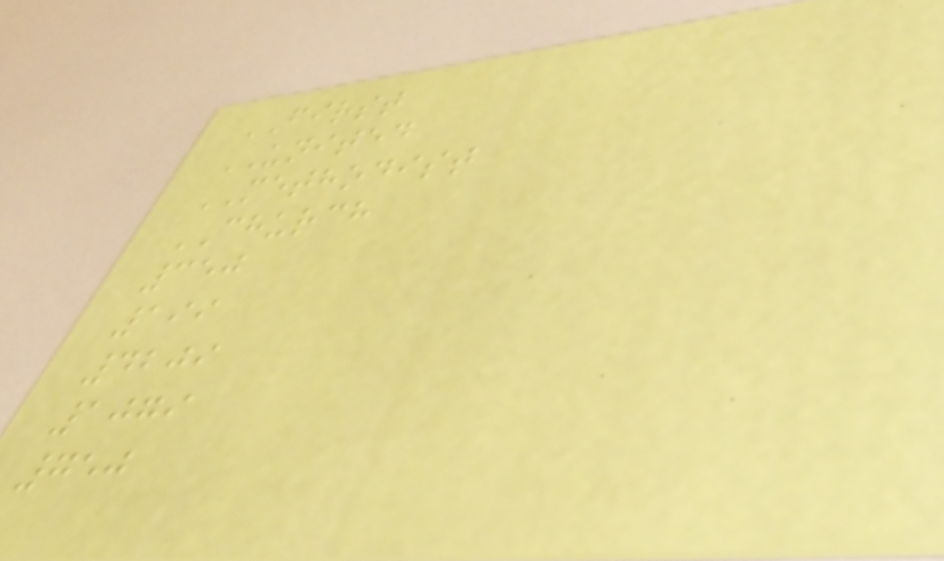FIRST
UNITED
METHODIST
CHURCH
350
199
4209
1079
750
